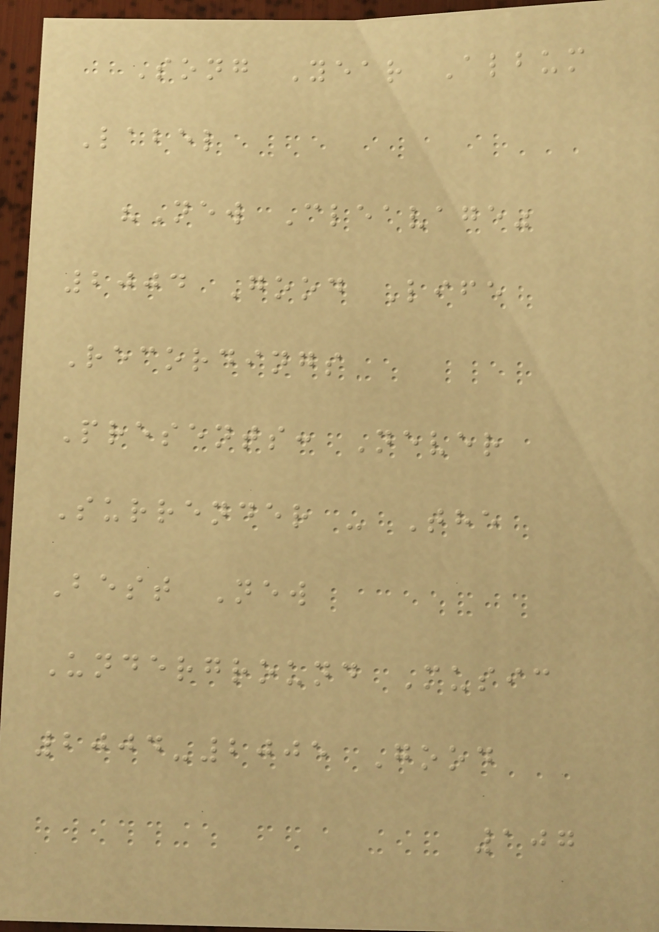Song Year Album
Label
"New Cleavage"
2004 Good Life
Recordings
Presents: Never
Surrender - The
Best New
Underground Music
2004-2005 Good
107
